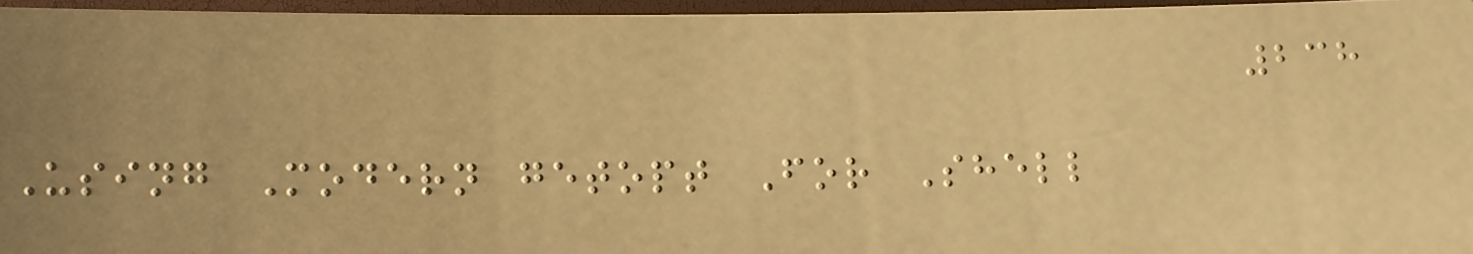238
Using Modern getopt For Shell
